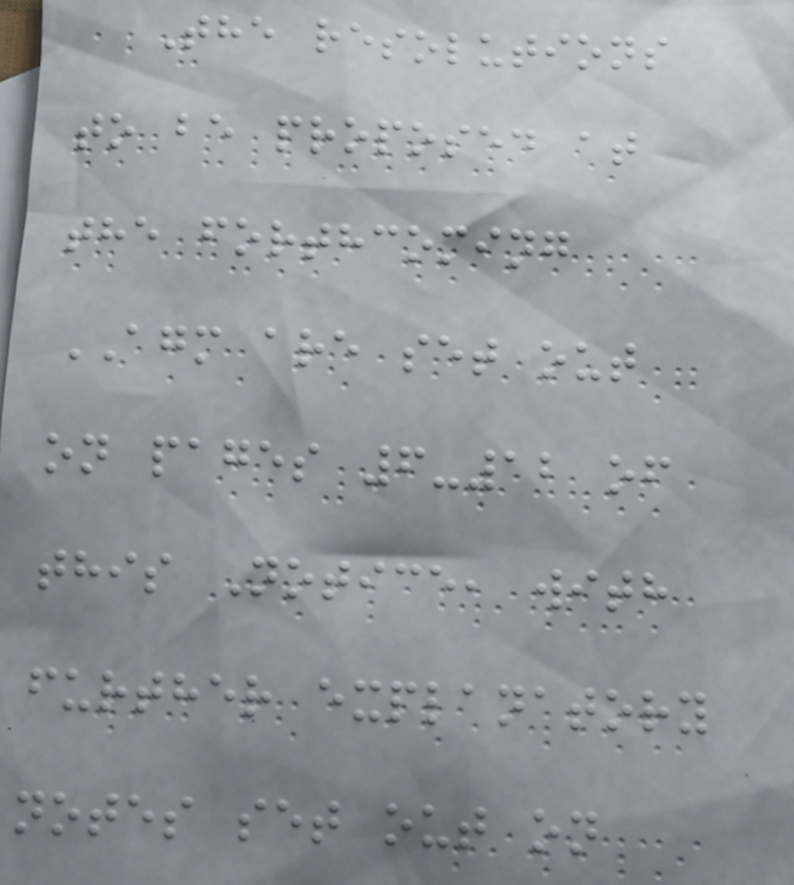The resolutions
to be proposed at
the forthcoming
AGM are set out
on pages 6-12 of
this Notice, with
further explanatory
notes set out on
